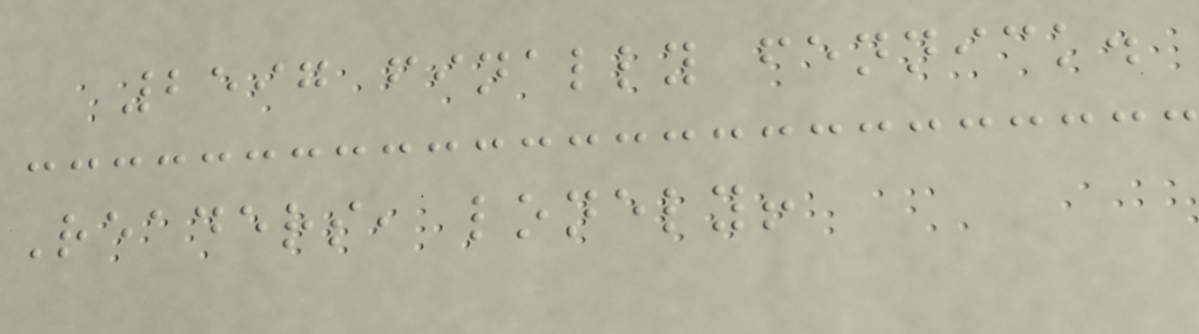2597 finally fennick.
Readers, lonely!
